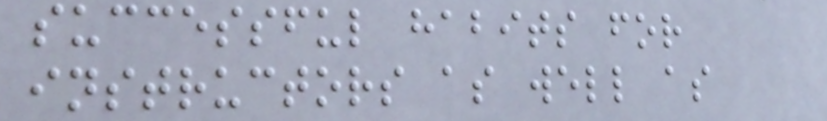successful habits for
instructors as well as
